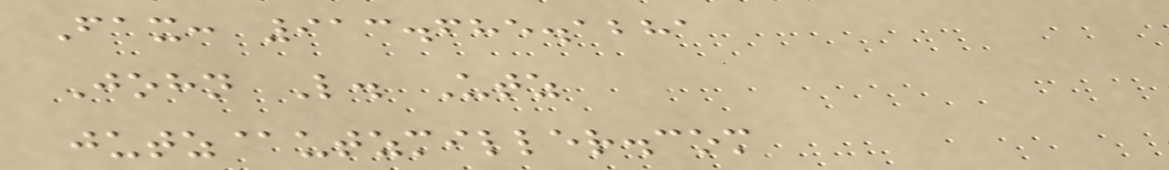Fax: 913.685.1281
John L. Utz
jutz@utzmiller.com
